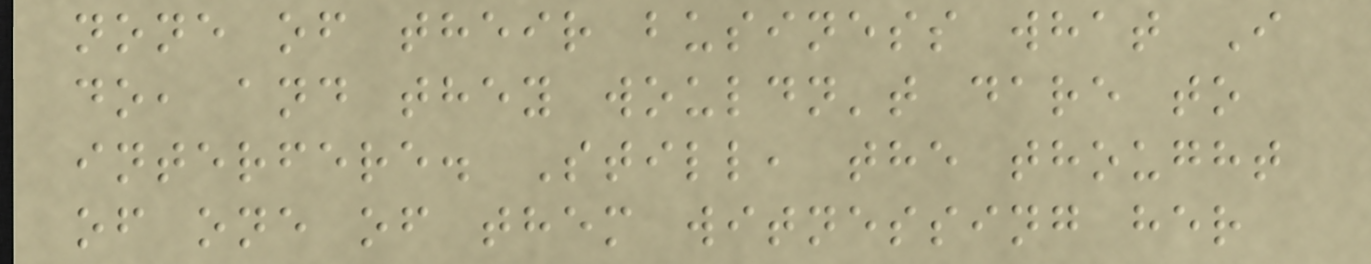none of their business what I
do, and they wouldn't dare to
interfere. Still, the thought
of one of them witnessing her
